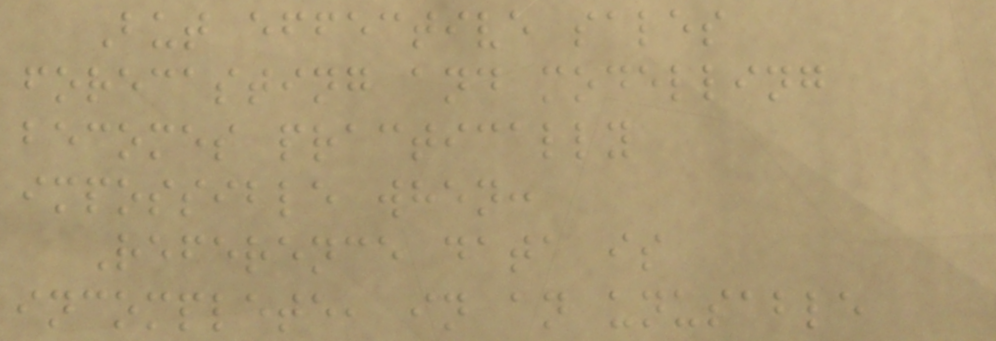But effective sales
forecasting and modelling
becomes practically
impossible when:
Reference data is
incomplete, in an unusable
